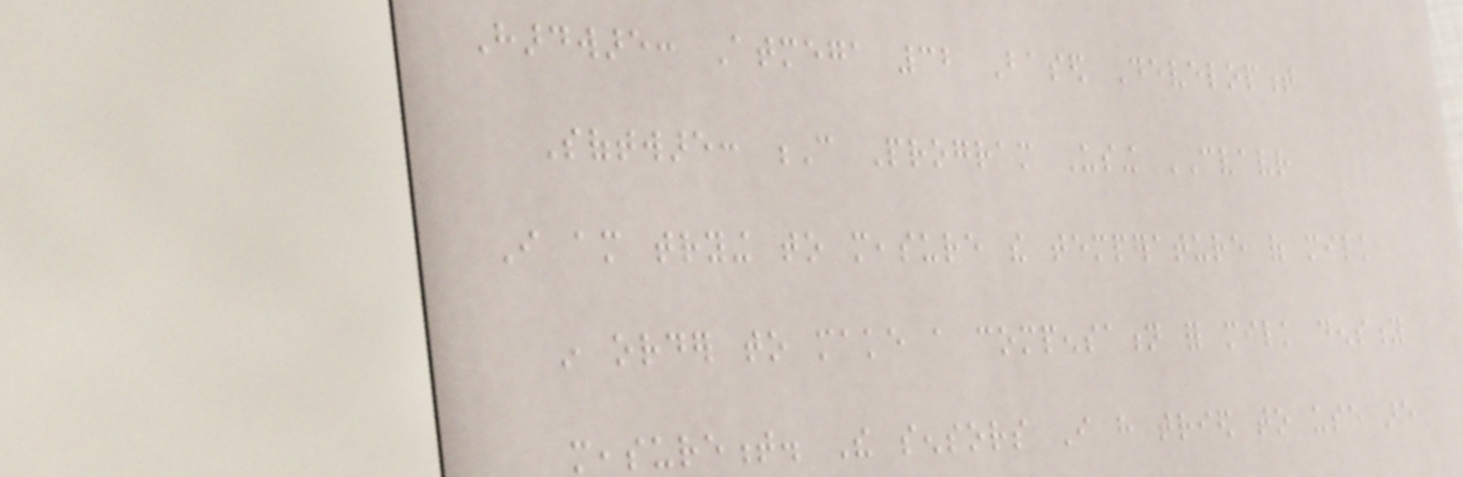Hardware: Atmega 32 Based Development
Software: C Program Using CVAVR
I am trying to measure the temperature of milk
in order to make a compensation for milk density
measurement. The sensors I have tried to use are
